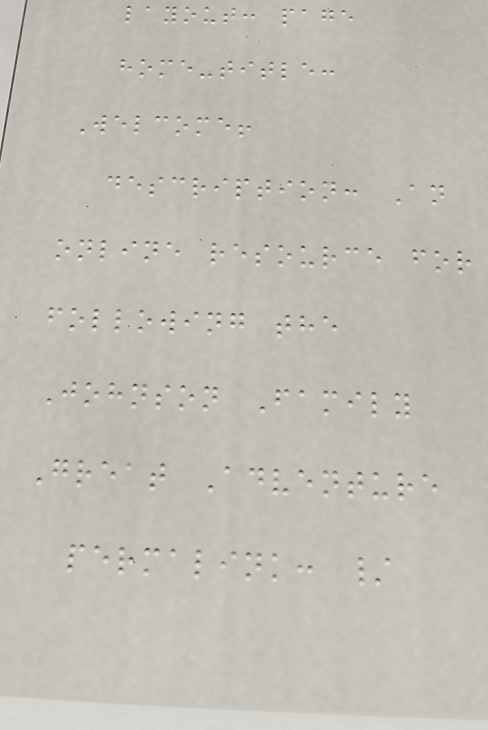layout: page
home-title:
Welcome!
description: An
online resource for
following the
Johnson Family
Great Adventure
permalink: /
